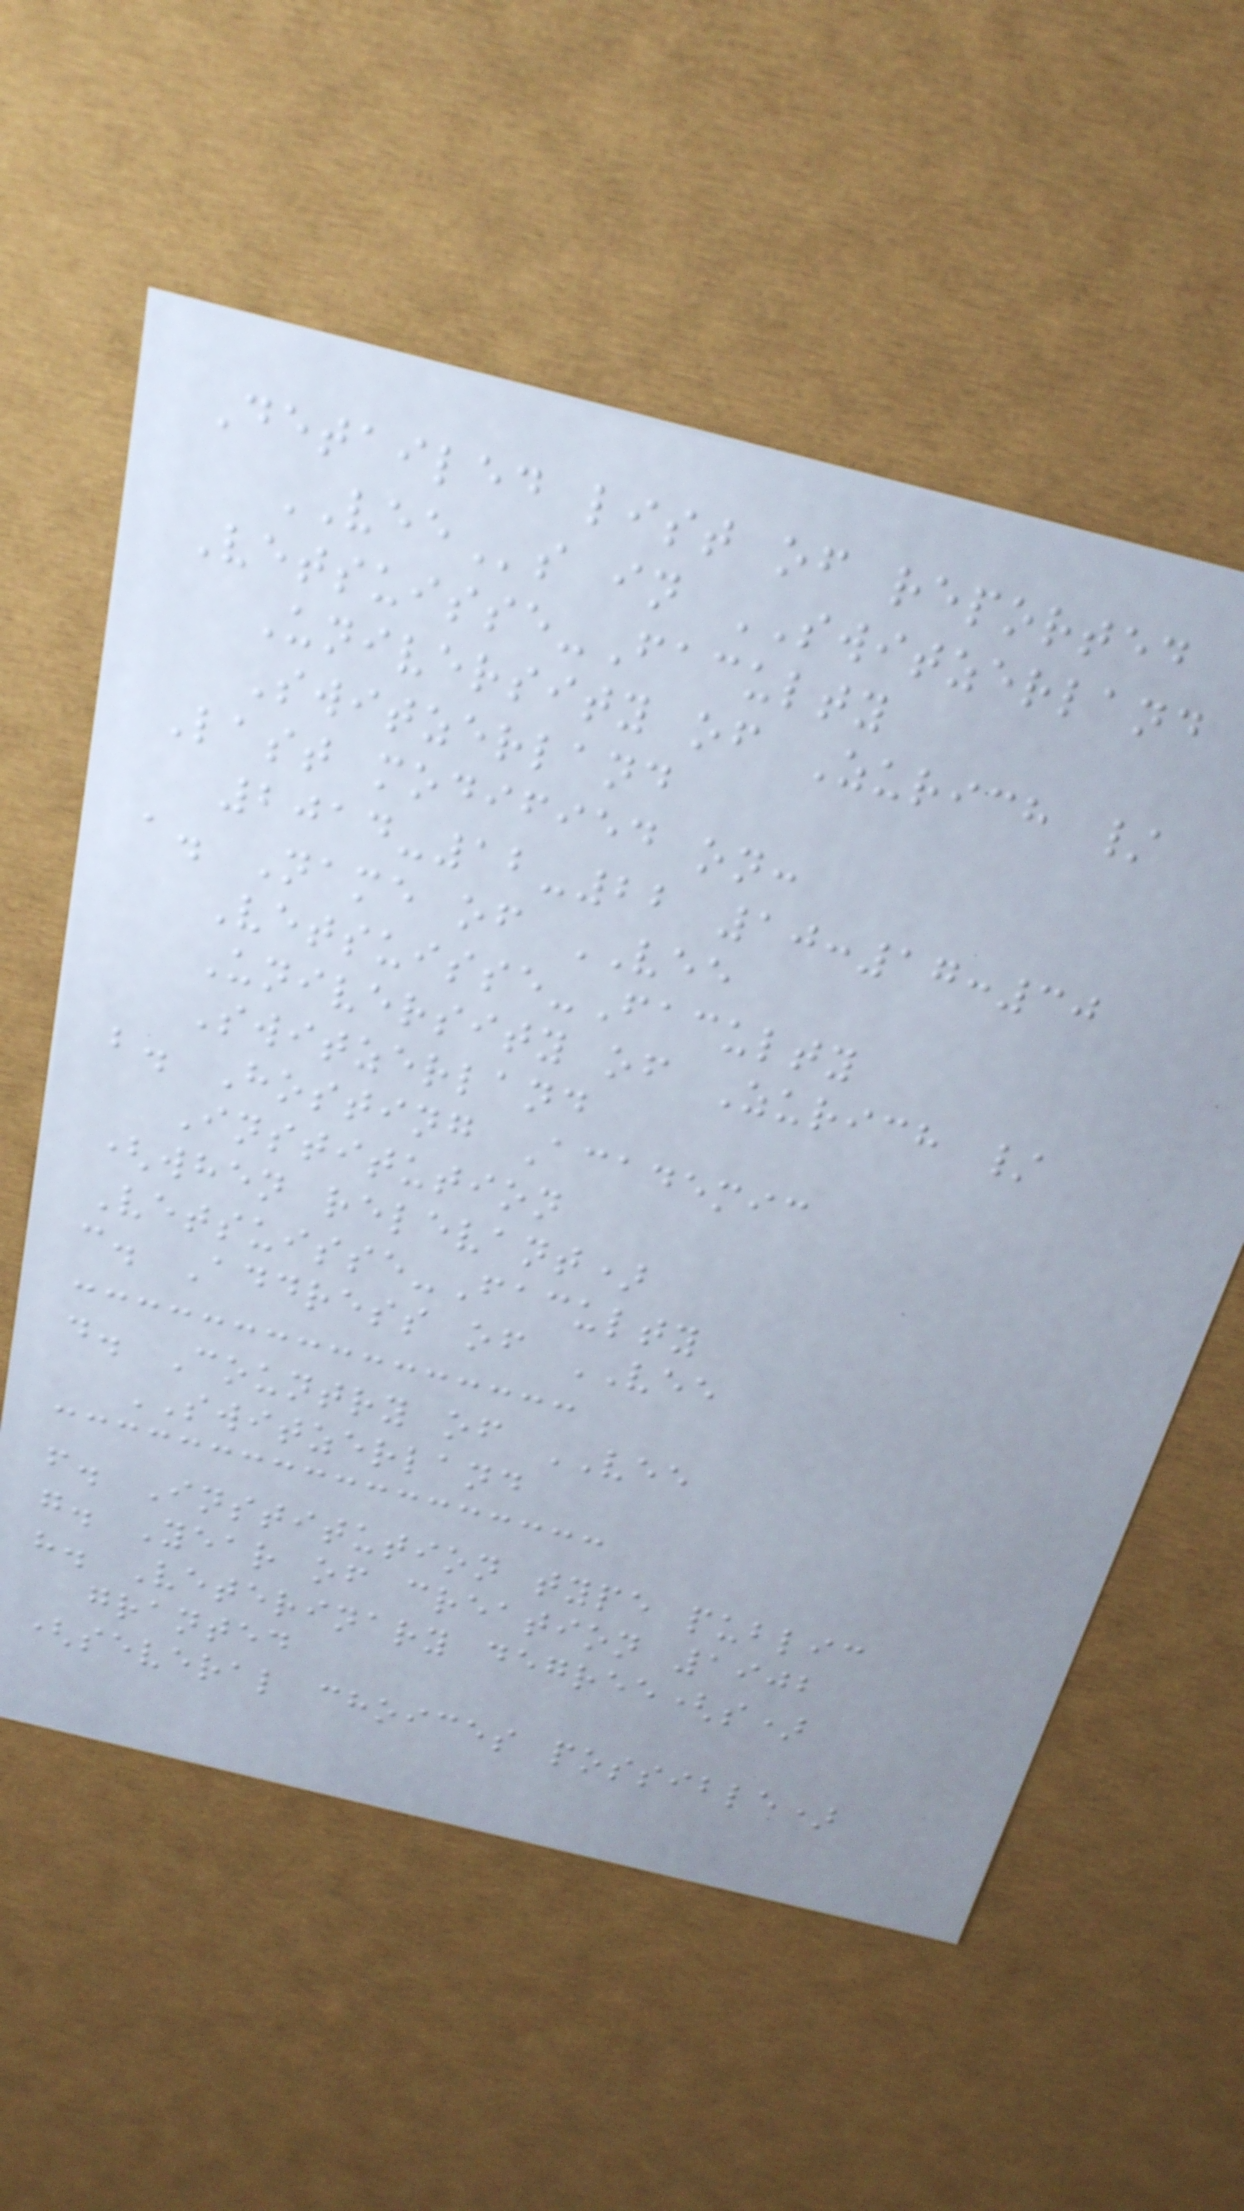Detailed list of reported
VEEs in SWITZERLAND
Vetsuisse-Faculty
University of Zurich /
Switzerland
Last modified on:
2014-12-22 10:17:30
a. Name of VEE
Vetsuisse-Faculty
University of Zurich /
Switzerland
b. Hosting Academic
Institution
(when relevant)
Vetsuisse-Faculty
c. Address of VEE
d. Country of VEE
SWITZERLAND
f. Institution type public
g. Year of creation 1902
h. Veterinary degree(s)
granted
(several choices possible)
